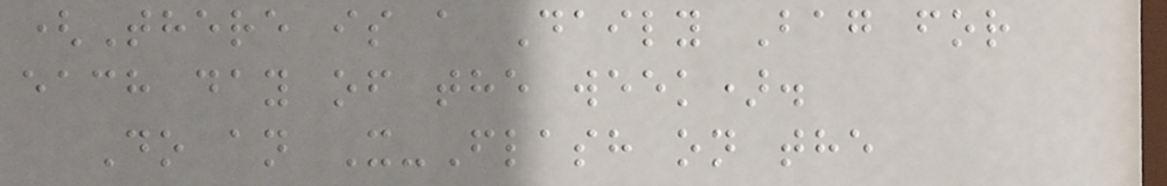(There is a Daily Bag for
each day of the week).
Do an X-Flash on the
